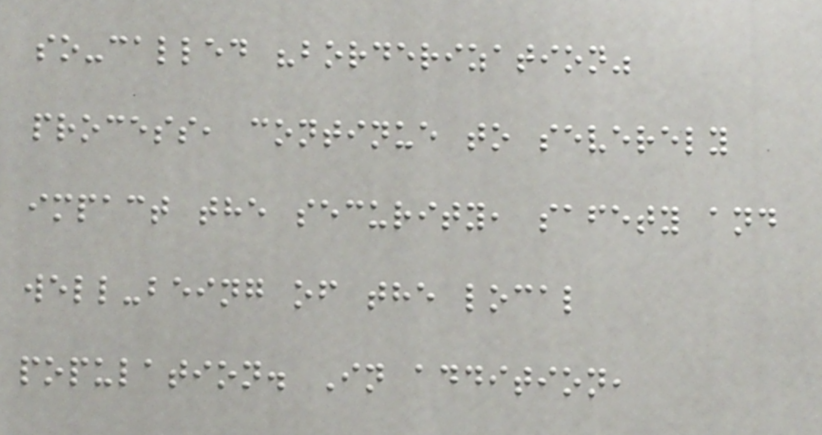so-called "borderization"
process, continue to severely
impact the security, safety and
well-being of the local
population. In addition,
